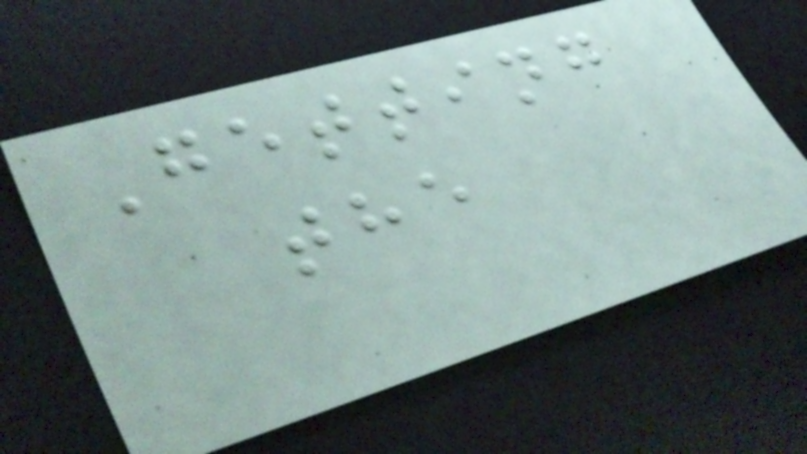Getting
the
